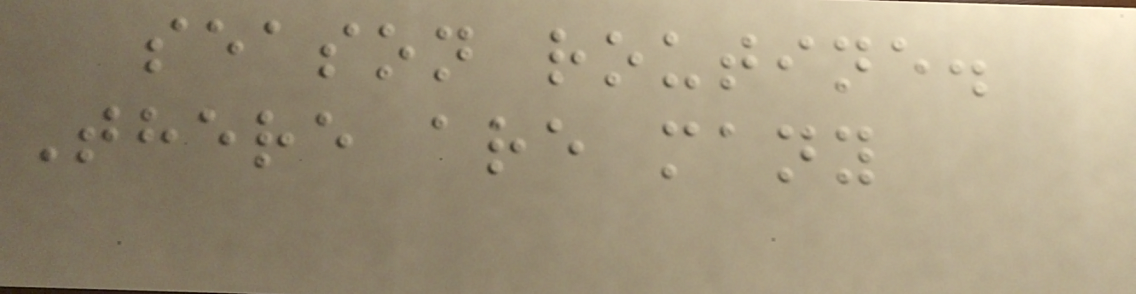season routine.
There are many
